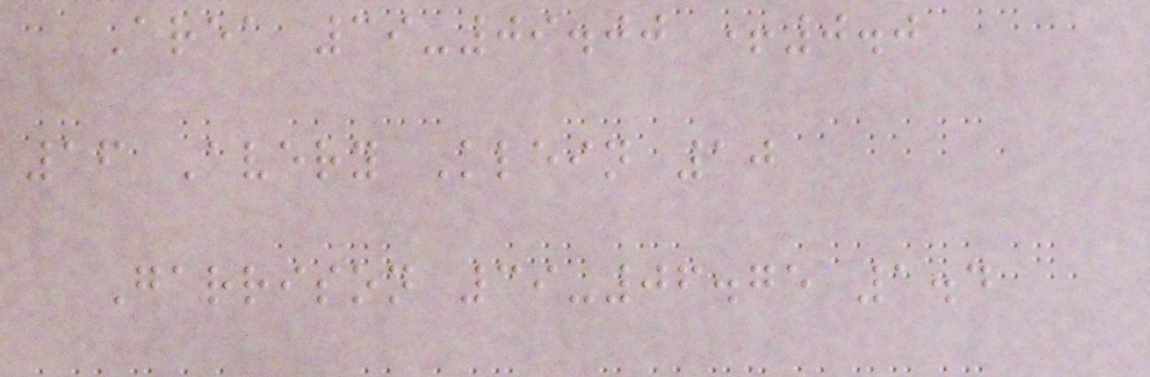Area 39-09.00 +0.0
16 Avery Klein 10
Garrison 39-06.75 1.4
